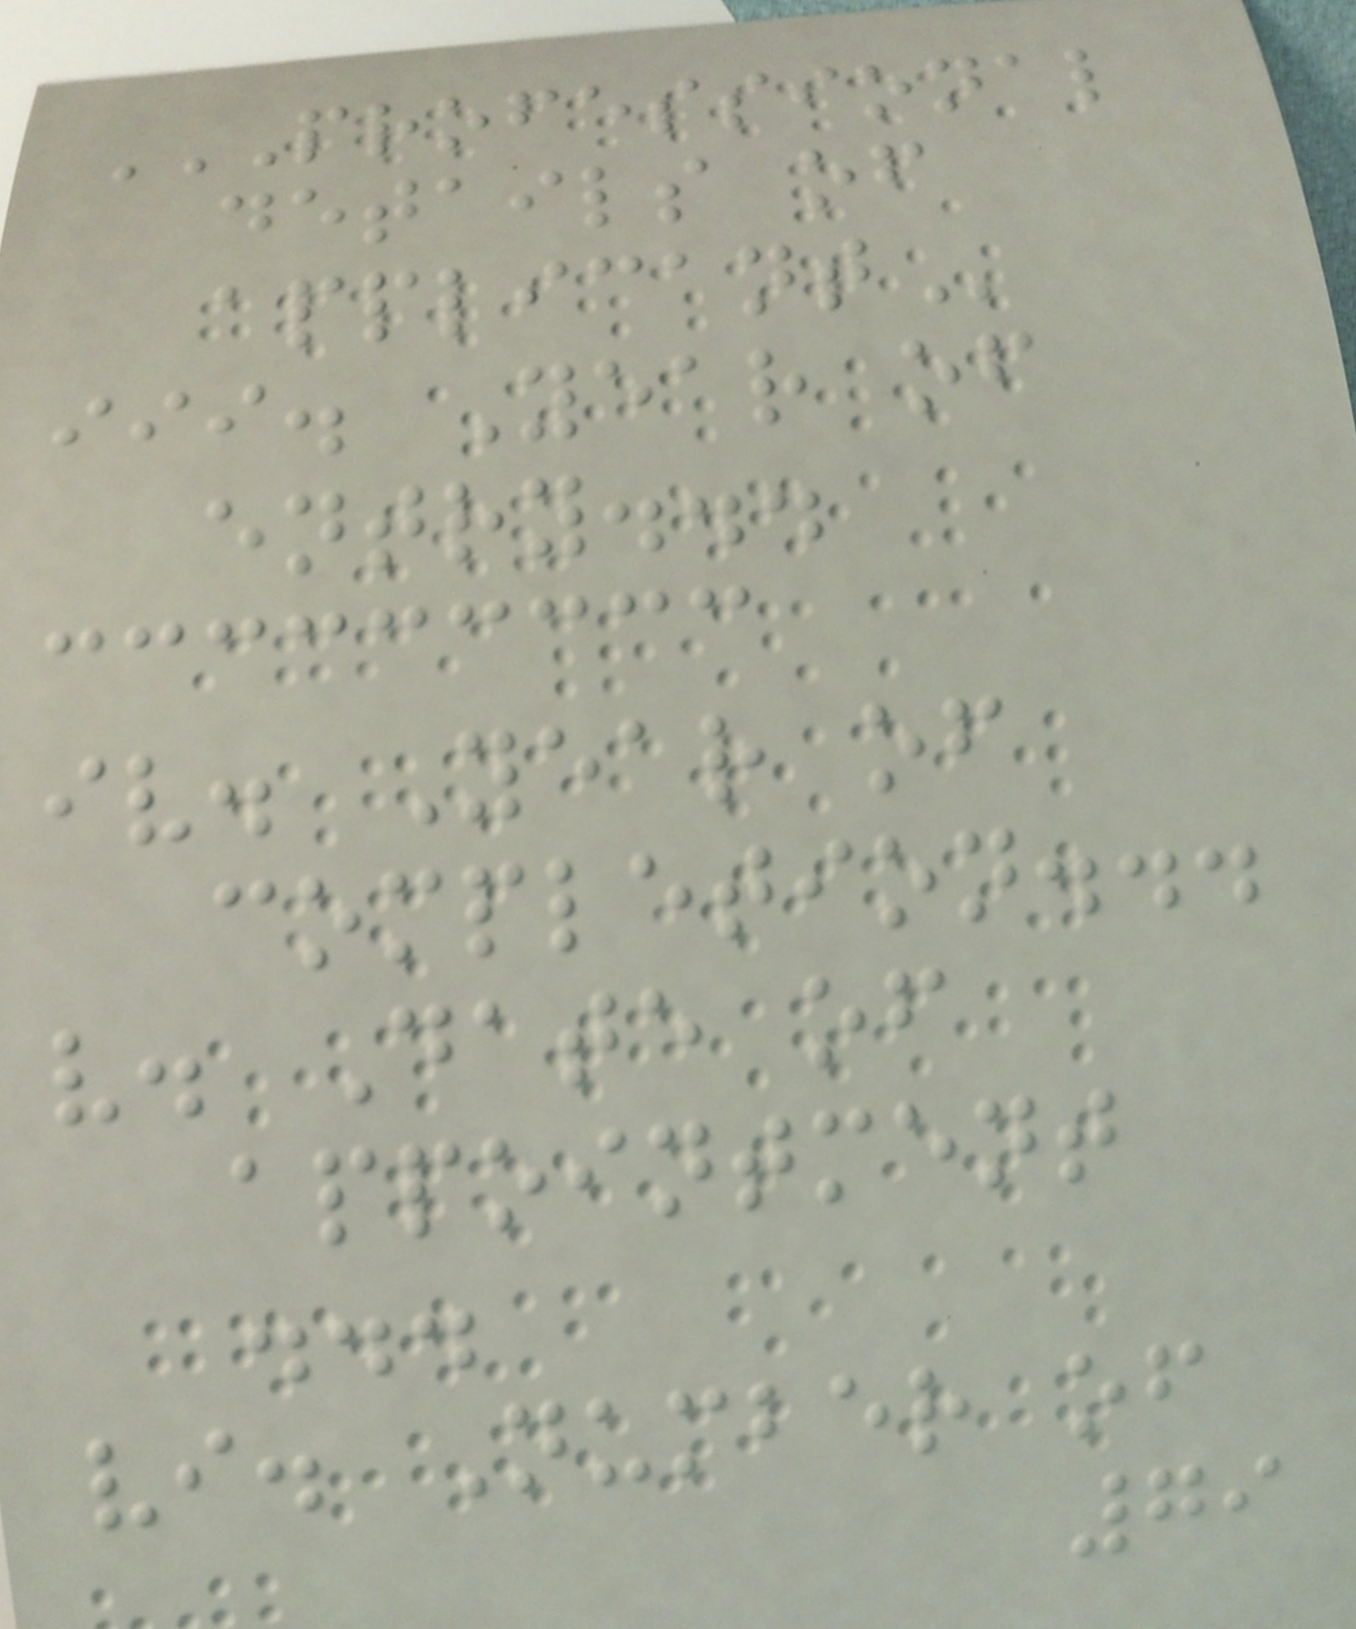PROFESSIONAL
DETAILS OF
APPLICANT
iii. Year of
entry...
iv. Year of
completion...
v. Date of
appointment
...
vi. Number of
79
